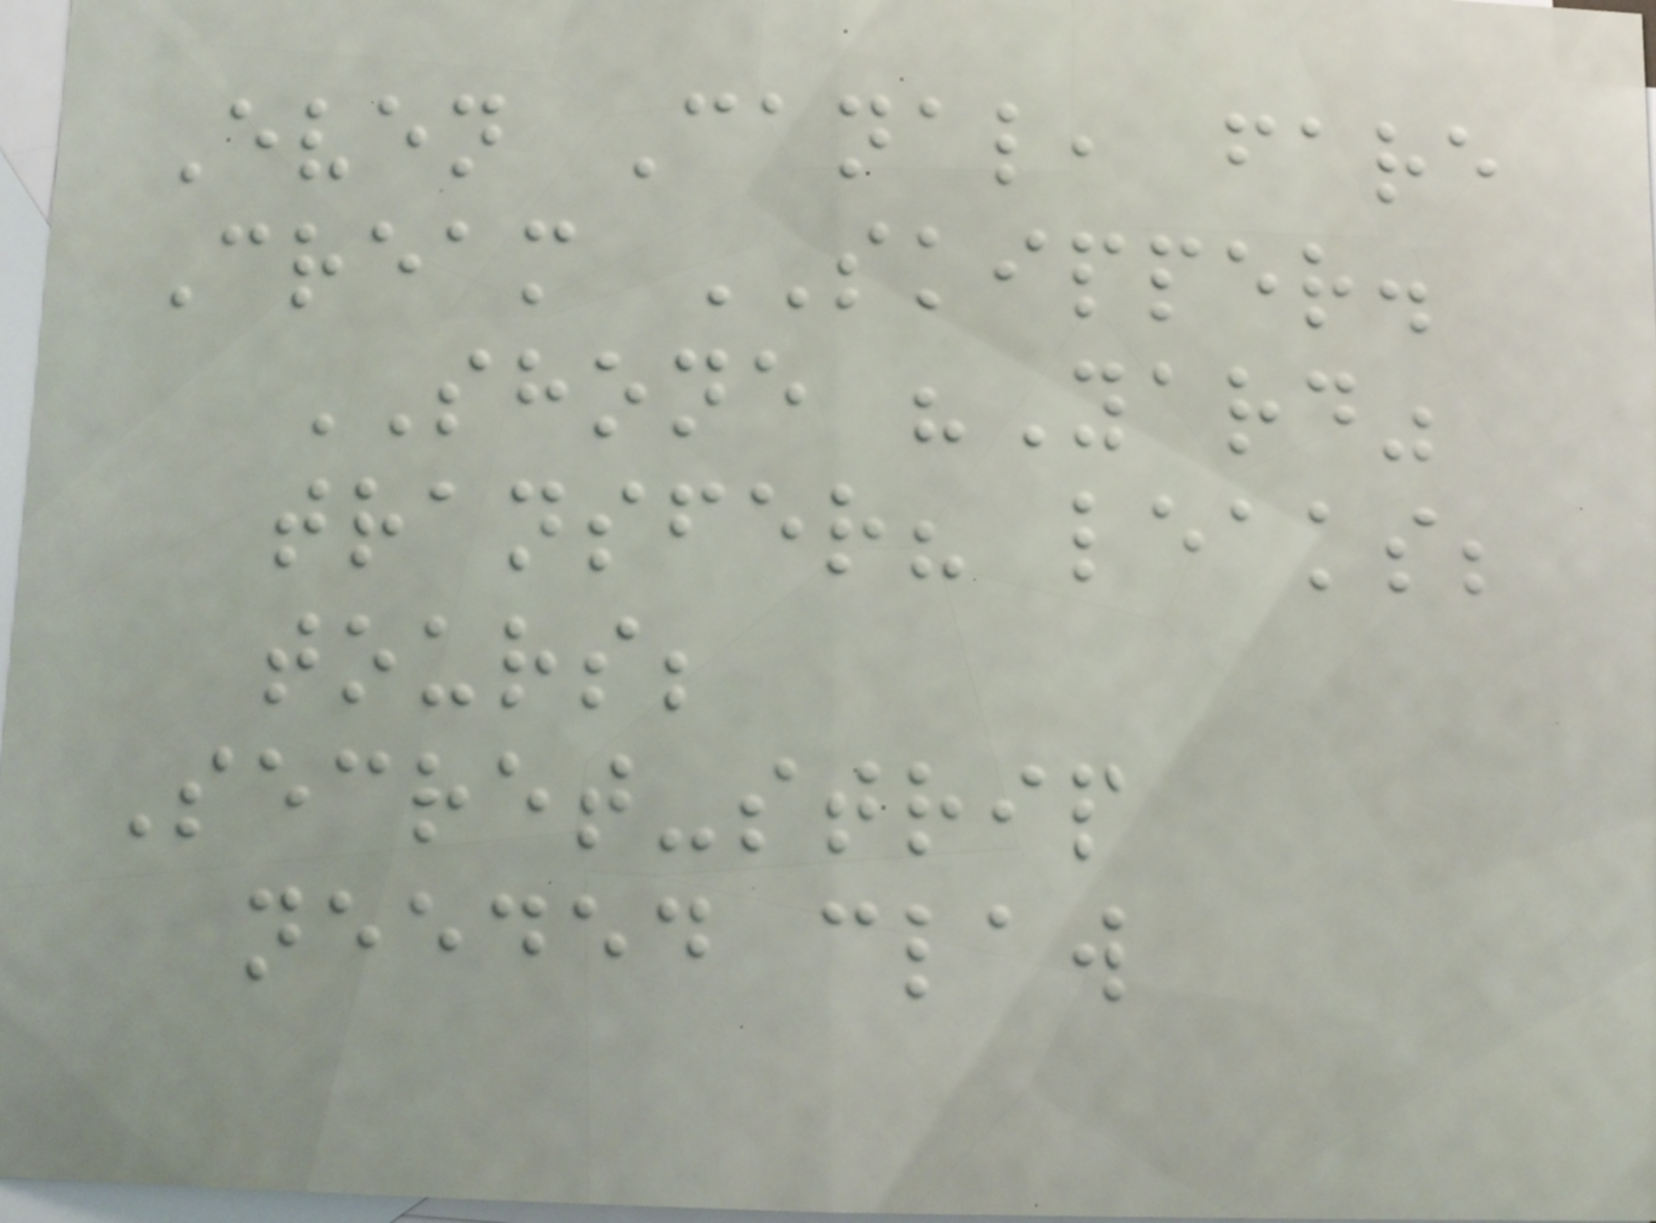Even Canal, fare
Cream SKIPPER.
SHONE "Yard"
transfer? leaks;
tours;
Secret-strip
needed claw
